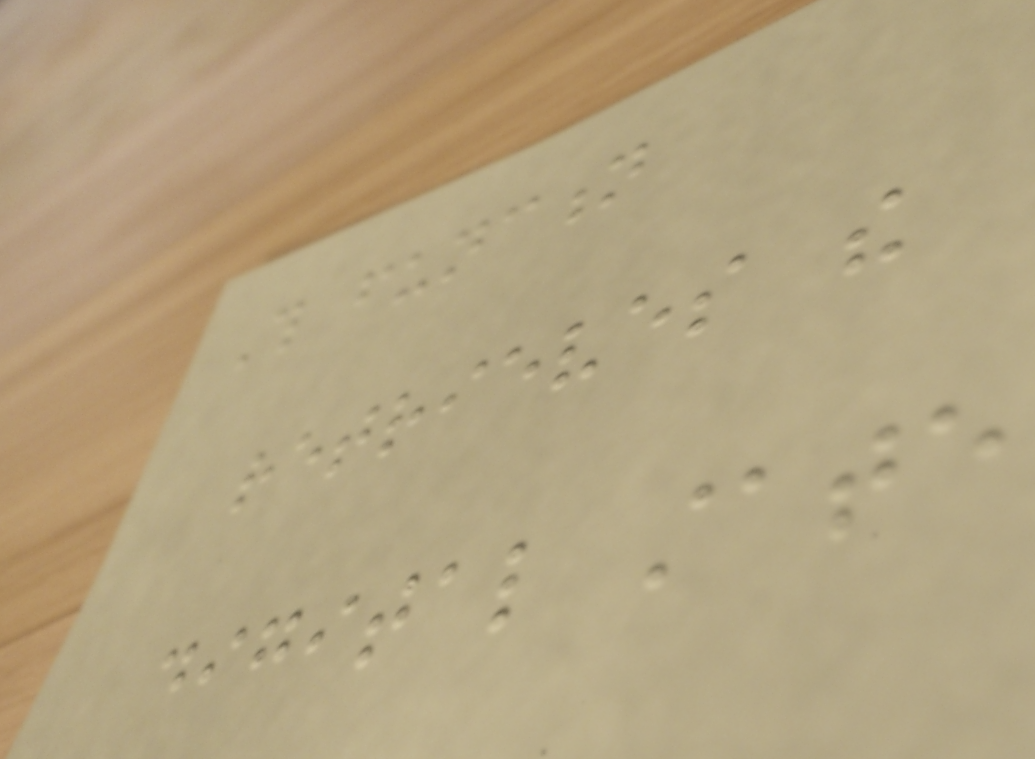This function
retrieves the
digital state
